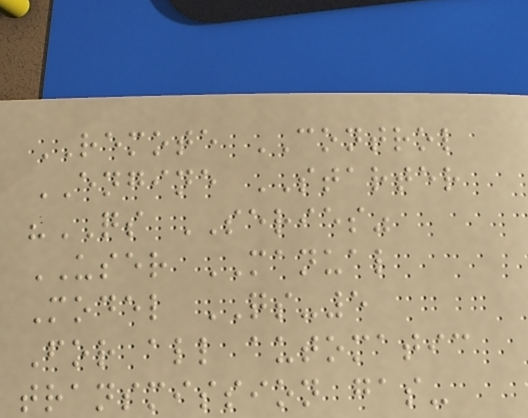REMOTE CONTROL
ENGINE STARTER
"QS SERIES"
USER MANUAL
Model QS-5
For all automatic
transmission gas-
